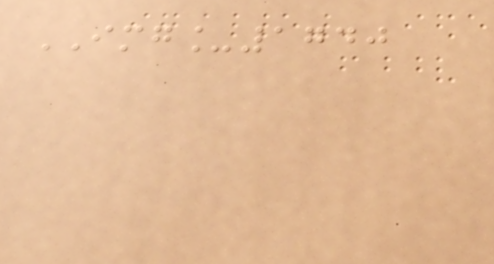IMG_1740
